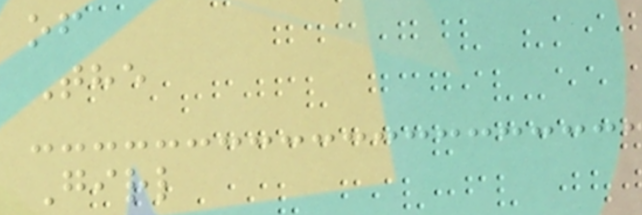of
The
Girl
